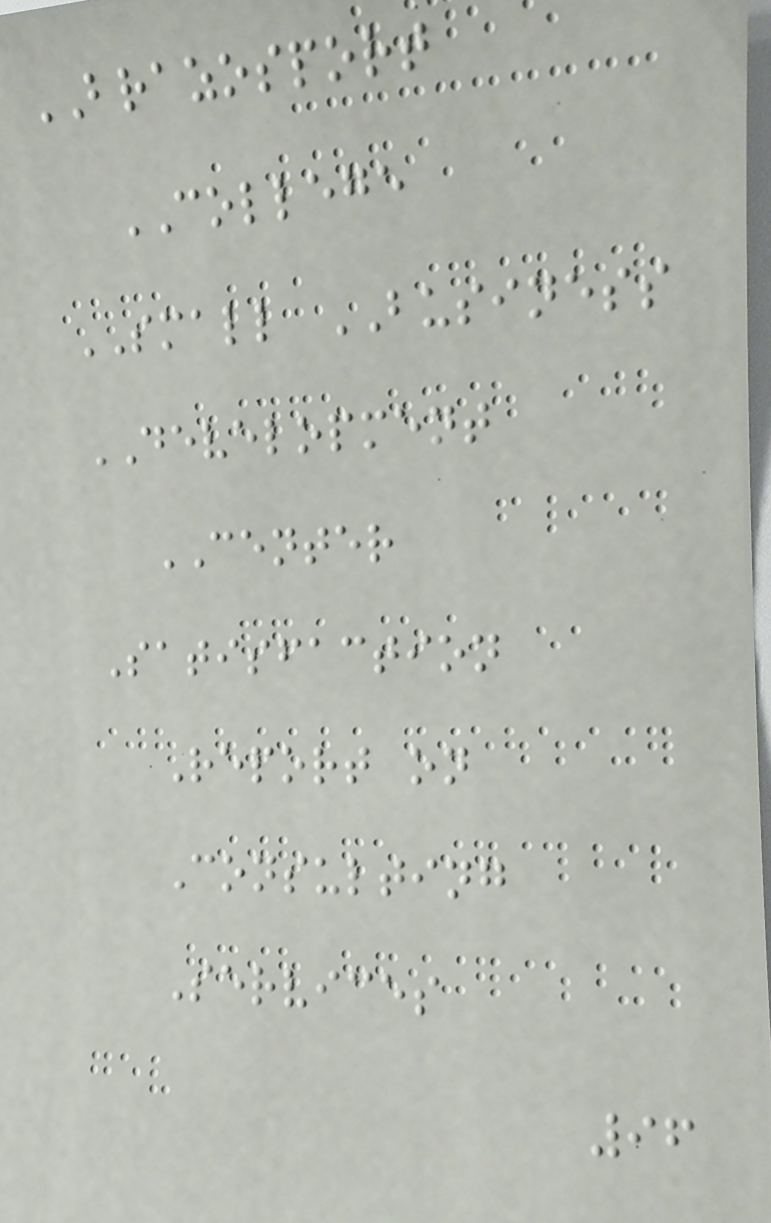BRAZOSPORT
COLLEGE
SMALL BUSINESS
DEVELOPMENT
CENTER
Satisfaction
Report on
Consulting
Services
96
